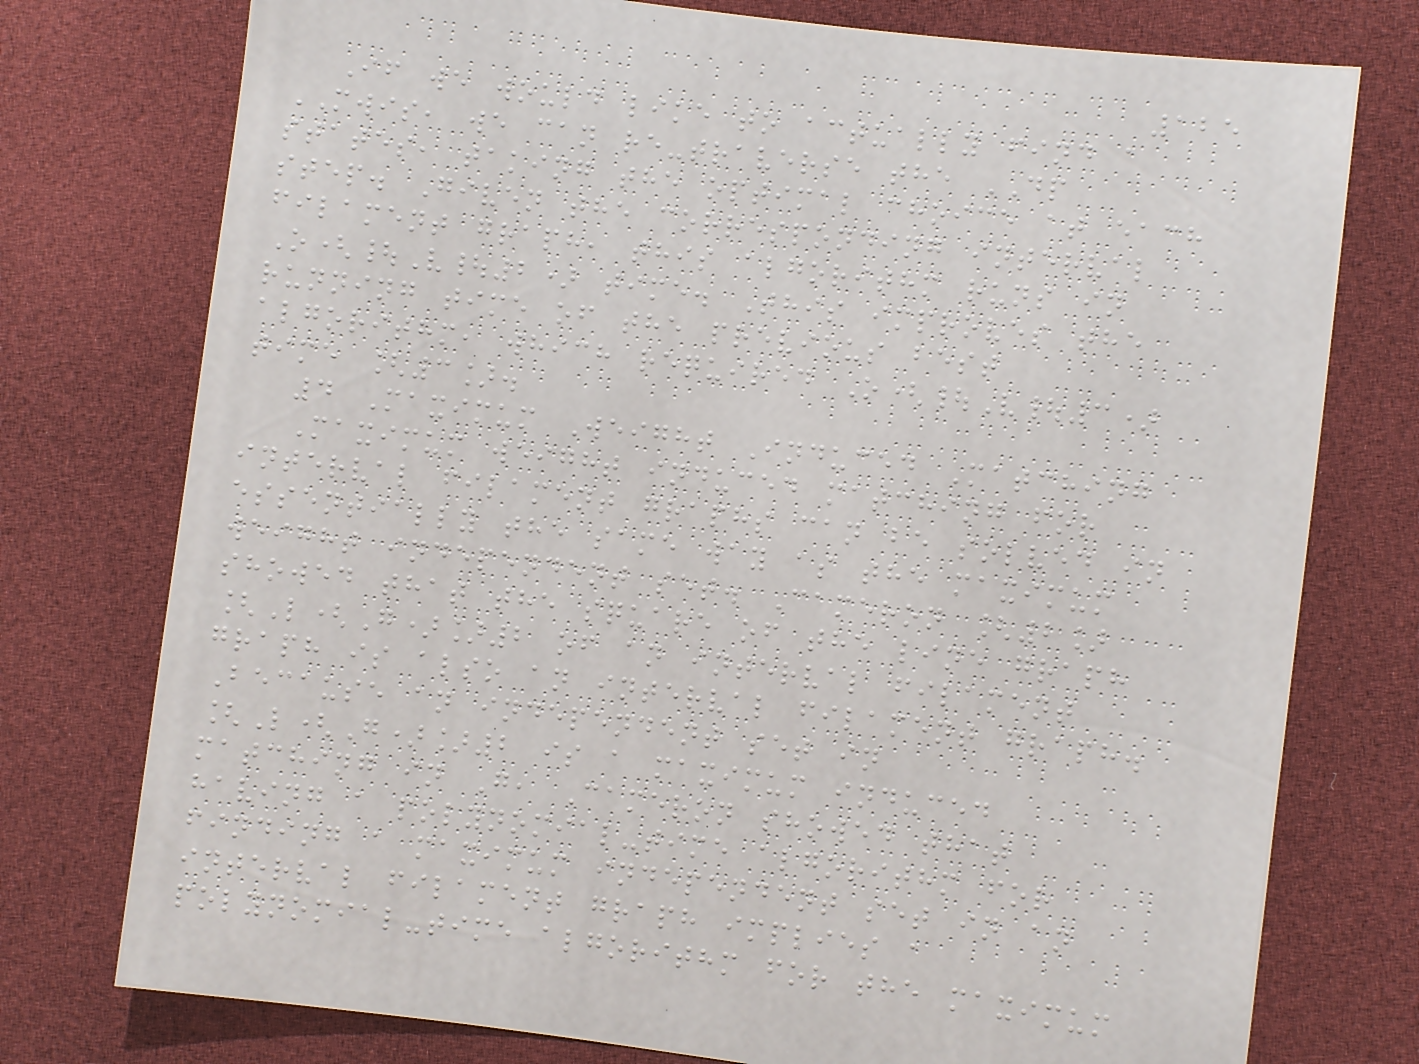125
If we would like to actually find a
MWIS, we can re-traverse the DP
states, taking the optimal choice at each
step. Given the corresponding interval
filament graph, this algorithm runs in
O(|V|2) time. This improves the
running time of the previous best
algorithm, which required O(|V|3)
time [3].
4 Maximum Weight Induced Matching
Maximum weight induced matching for
interval filament graphs can be solved in
essentially the same way as the maximum
weight independent set. Cameron [2]
showed that the square of the line graph
[L(G)]2 of an interval filament
graph is also an interval filament graph.
Because an independent set in
[L(G)]2 is a maximum induced
matching in G, Cameron showed that
having a polynomial-time algorithm for
finding a maximum independent set in an
interval filament graph implies a
polynomial-time algorithm for the maximum
